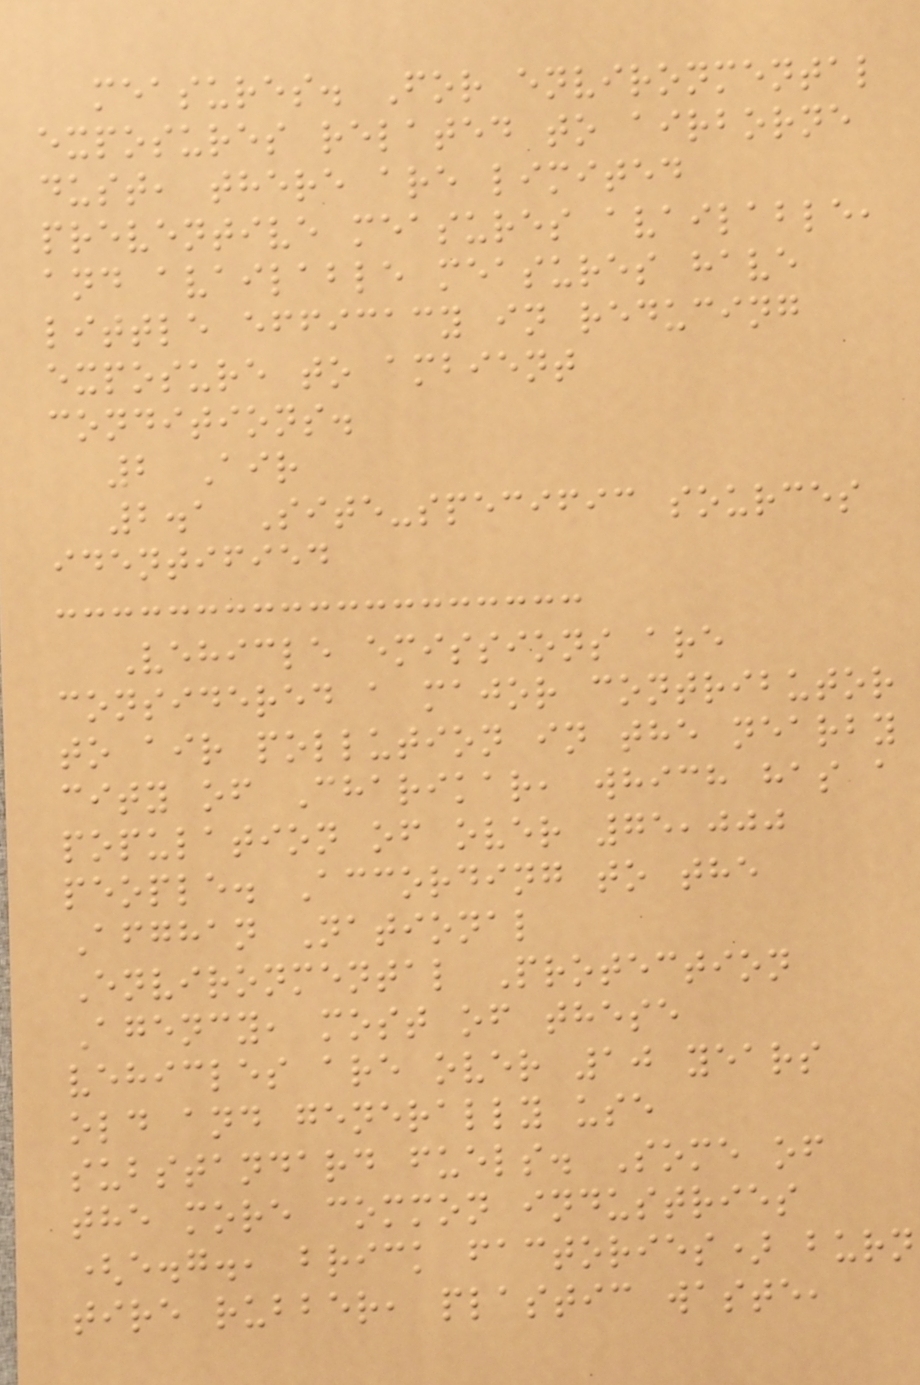measures. For environmental
exposures related to airborne
dust, there are limited
preventive measures available,
and available measures have
little efficacy in reducing
exposure to ambient
conditions.
2 Air
2.1 Site-specific sources
identified
Vehicle emissions are
considered a major contributor
to air pollution in the nearby
city of Charikar, which has a
population of over 75,000
people. According to the
Afghan National
Environmental Protection
Agency, most of these
vehicles are over 10 years
old and generally use
substandard fuels. Some of
the more common industries
(e.g., brick factories) burn
tire rubber, plastic waste,
